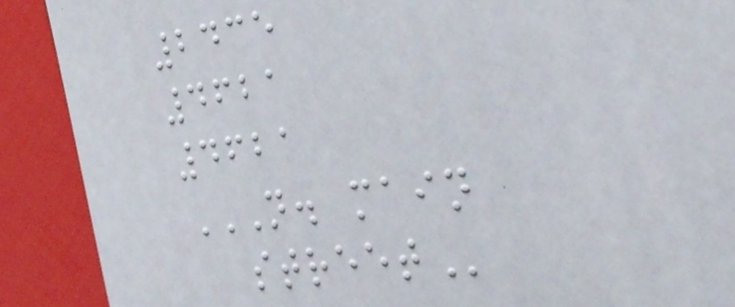2435
4621
4621
N. MAIN
STREET
